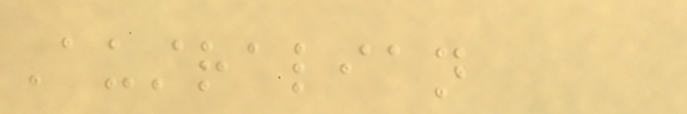Australian
